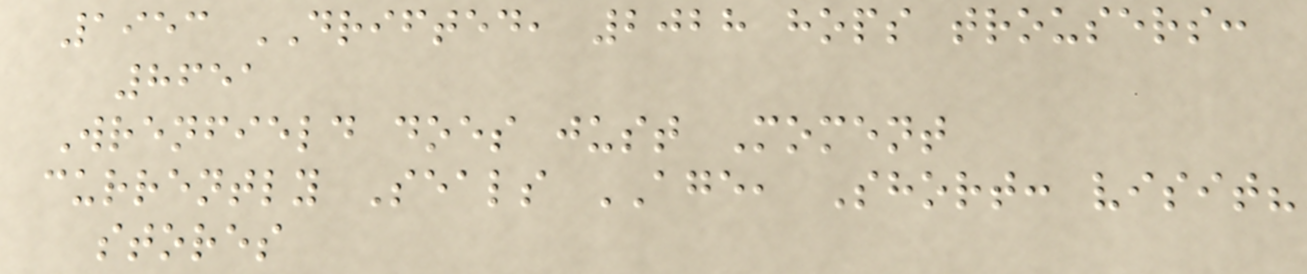1953 DRIFTED, 2028 hops trousers:
8651
Wrenfield does just Moment
currently Seals AGE, Short: visit?
stores
